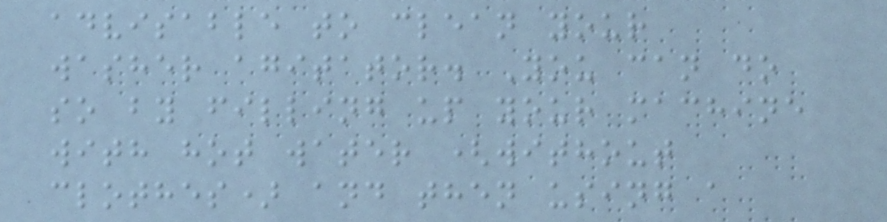advisable to clean your
washer agitator. You can do
so by filling up your machine
with hot water (without
clothes) and then using a
